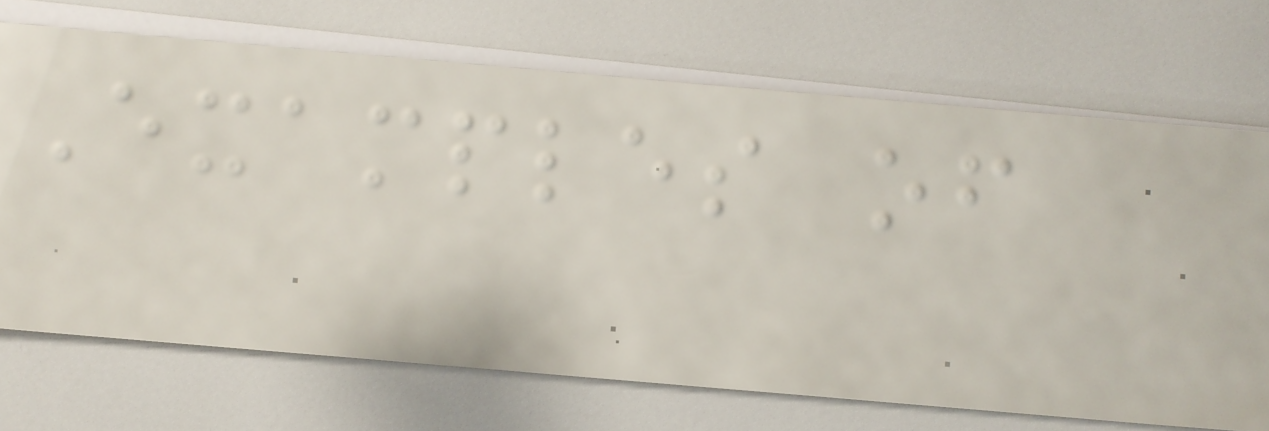Examples of
